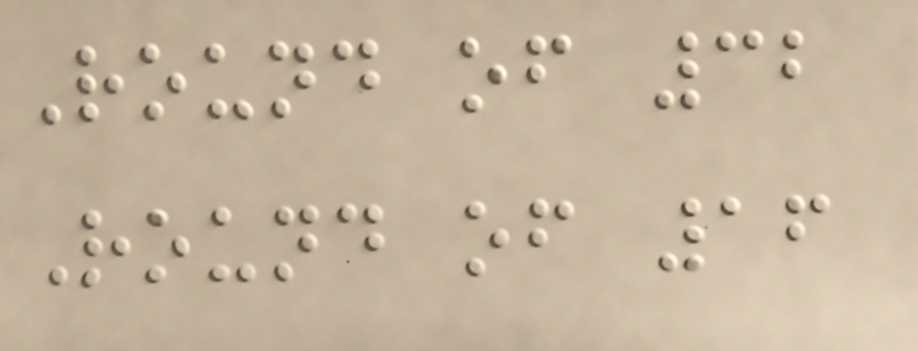Round of 32
Round of 16
